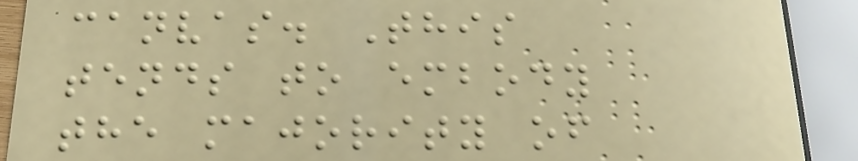canvas. This
tends to embody
the majority of
